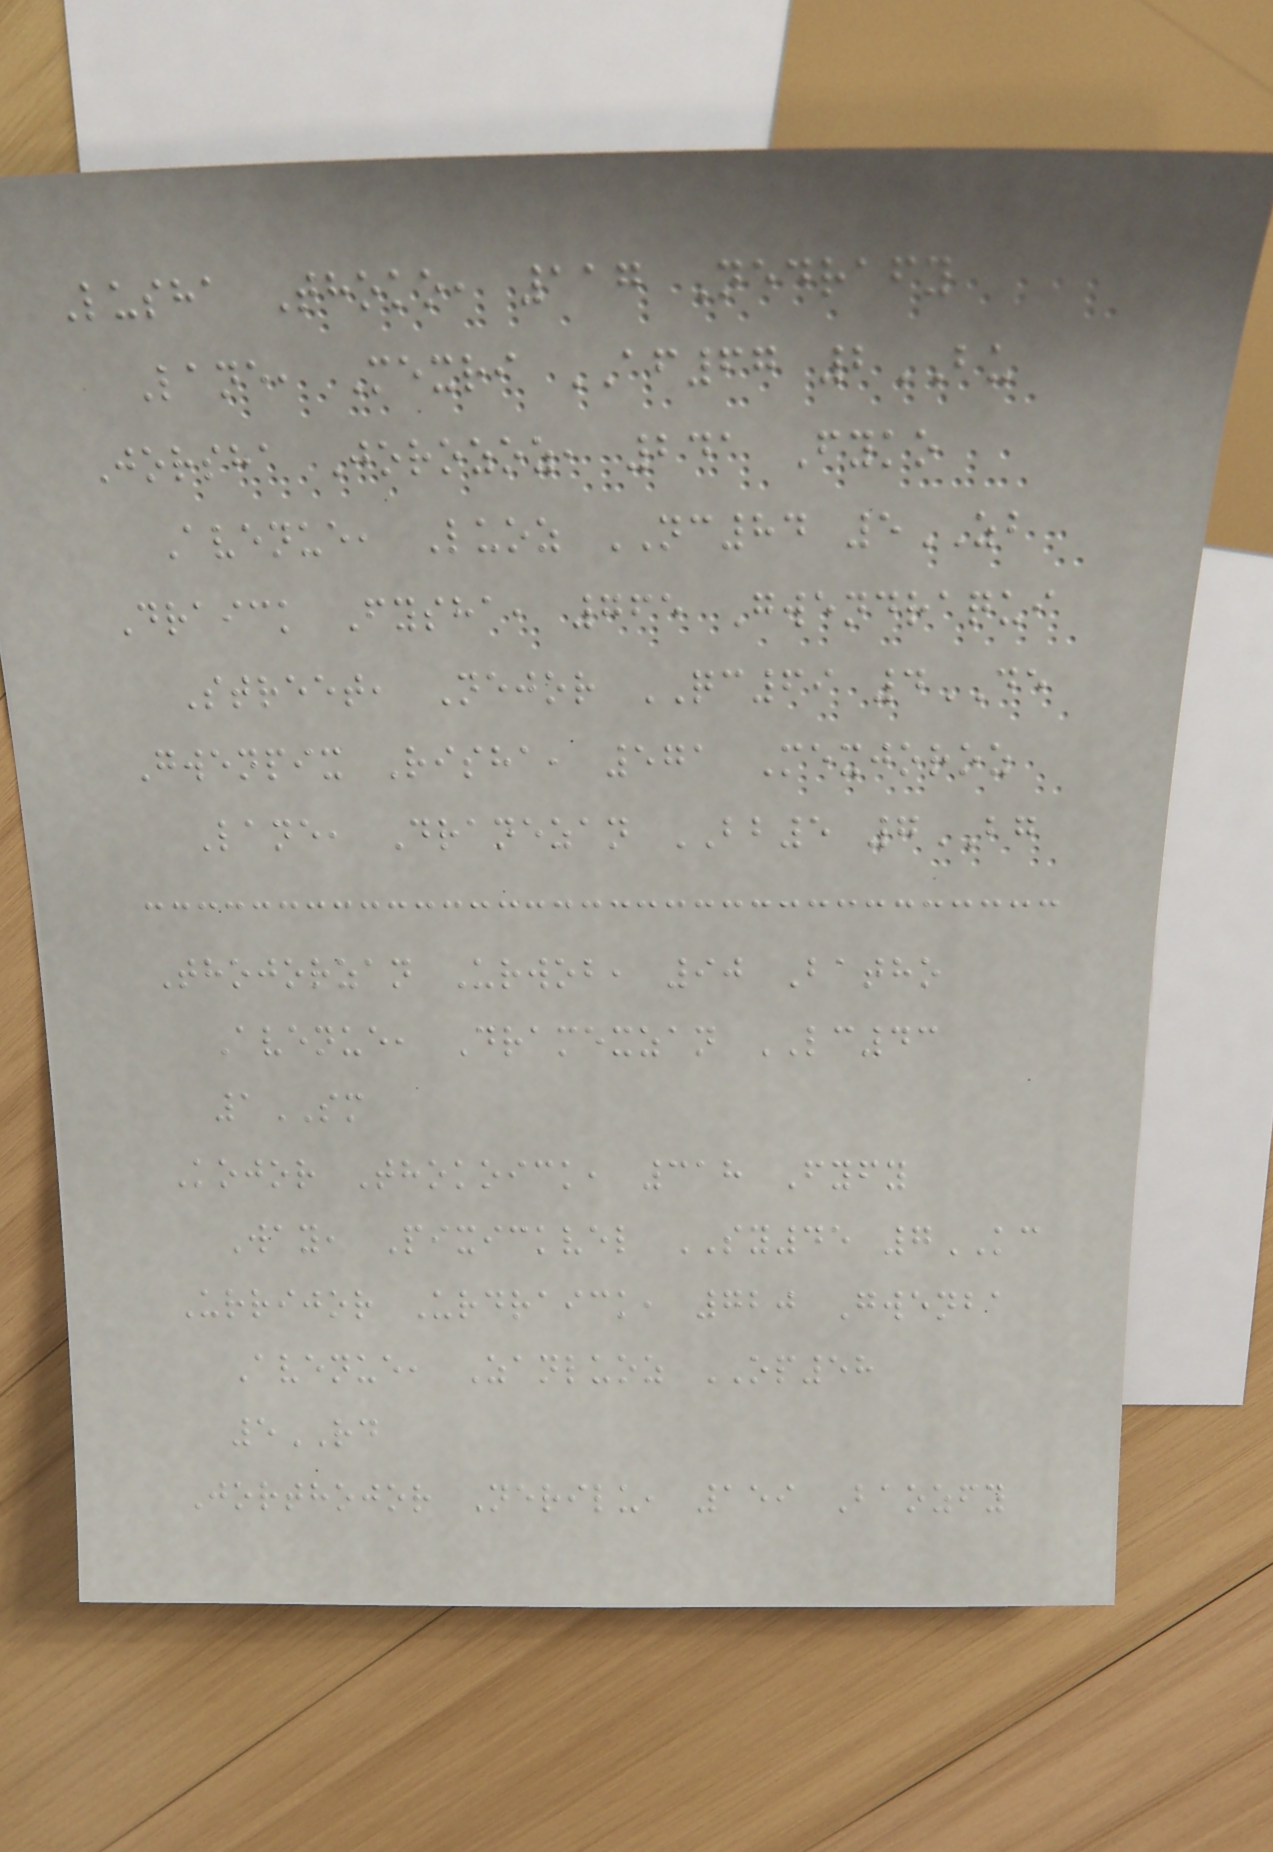Lusha Thoko, 117 Nedrafy
Lane, Mexri AF67 2BU
Jorsha Jorozoz, 241 Fyko
Avenue, Luoz NC84 5ZB
Draick Fysha, 765 Gwendraqui
Street, Nejor QC69 4DE
Gwenpix Risha, 571 Mexjoroz
Lane, Dranezan BB5 7BG
Thojorzan Urwob, 90 Batho
Avenue, Dramexzan LC43
1SM
Kojor Thokoick, 318 Fyfy
Way, Pixickvel SY45 7KC
Urrijor Urdraick, 720 Gwenba
Avenue, Zanluoz OP58
5RD
Jorthojor Nerilu, 159 Baozfy
